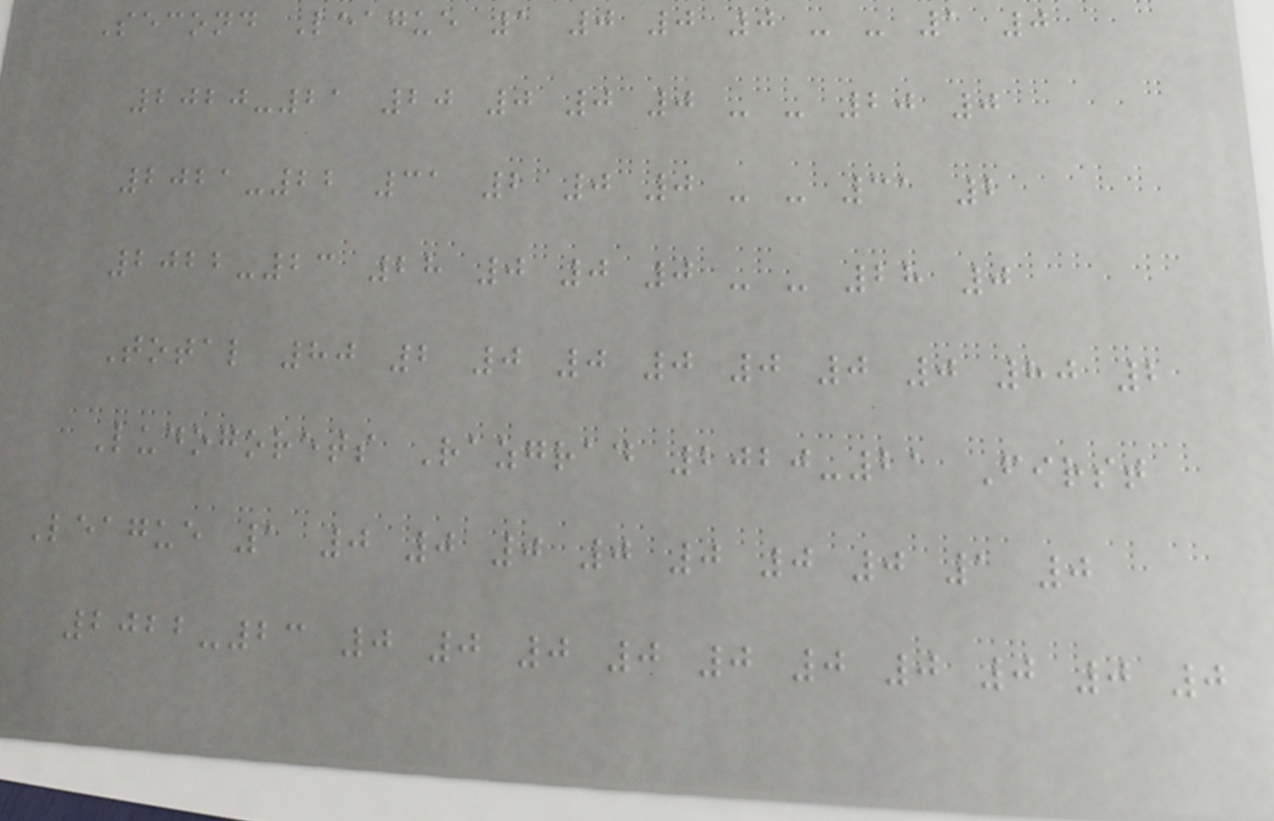Second League 1 0 0 0 - - 1 0
2020-21 20 0 0 0 - - 20 0
2021-22 31 2 0 0 - - 31 2
2022-23 28 0 0 0 - - 28 0
Total 80 2 0 0 0 0 0 0 80 2
Ludogorets Razgrad 2020-21 First
League 1 0 0 0 0 0 0 0 1 0
2022-23 0 0 0 0 0 0 0 0 0 0
